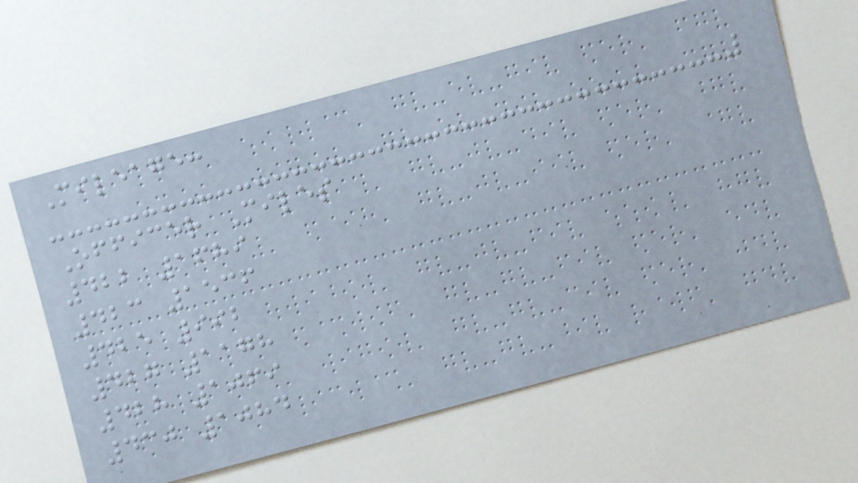Mileage:
Officer Miles
422 1689
423 1536
425 992
427 1178
428 1069
430 1084
